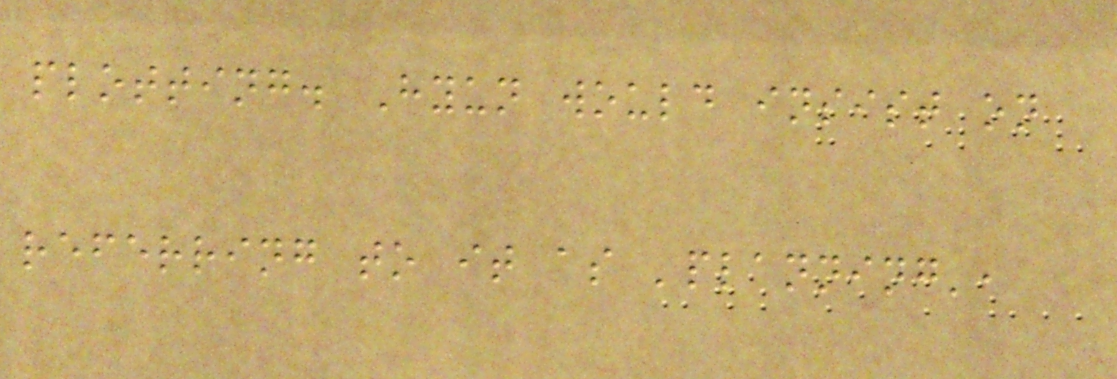plotting. Hyun would insist on
referring to it as 'planning',
